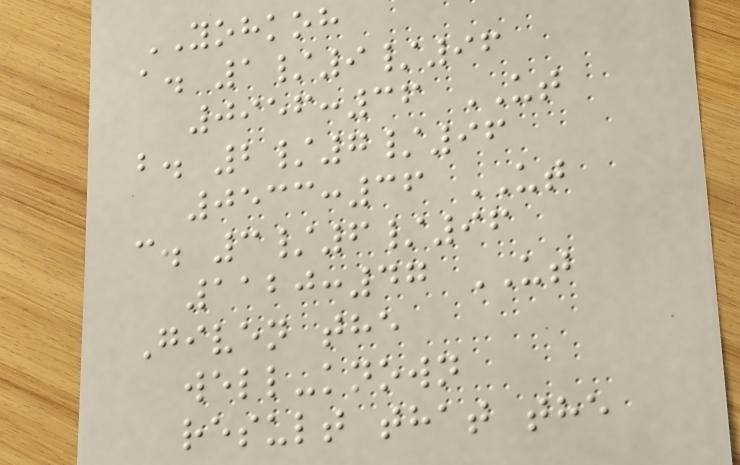YOHKOH
a. 1/9/96
0956:36 UT
b. 2/7/96
0533:36 UT
c. 3/6/96
1120:47 UT
Given the
well-known
result that the
